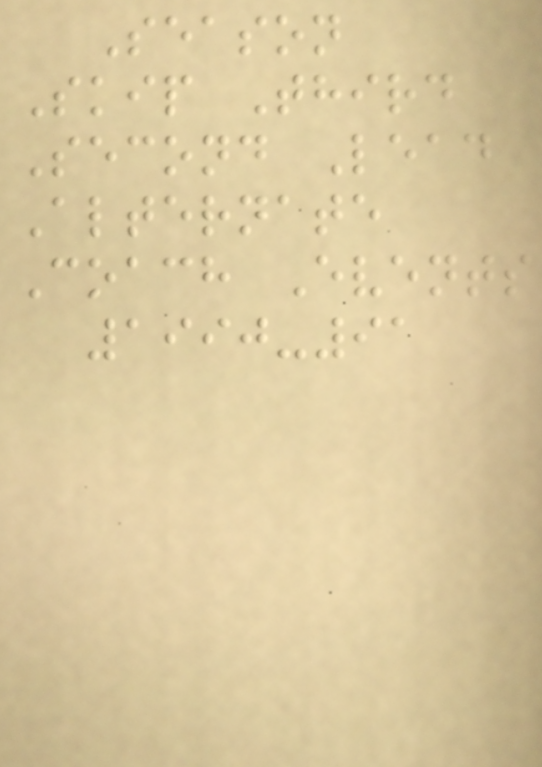Season
Skip Third
Second Lead
Alternate
Coach Events
1990-91
